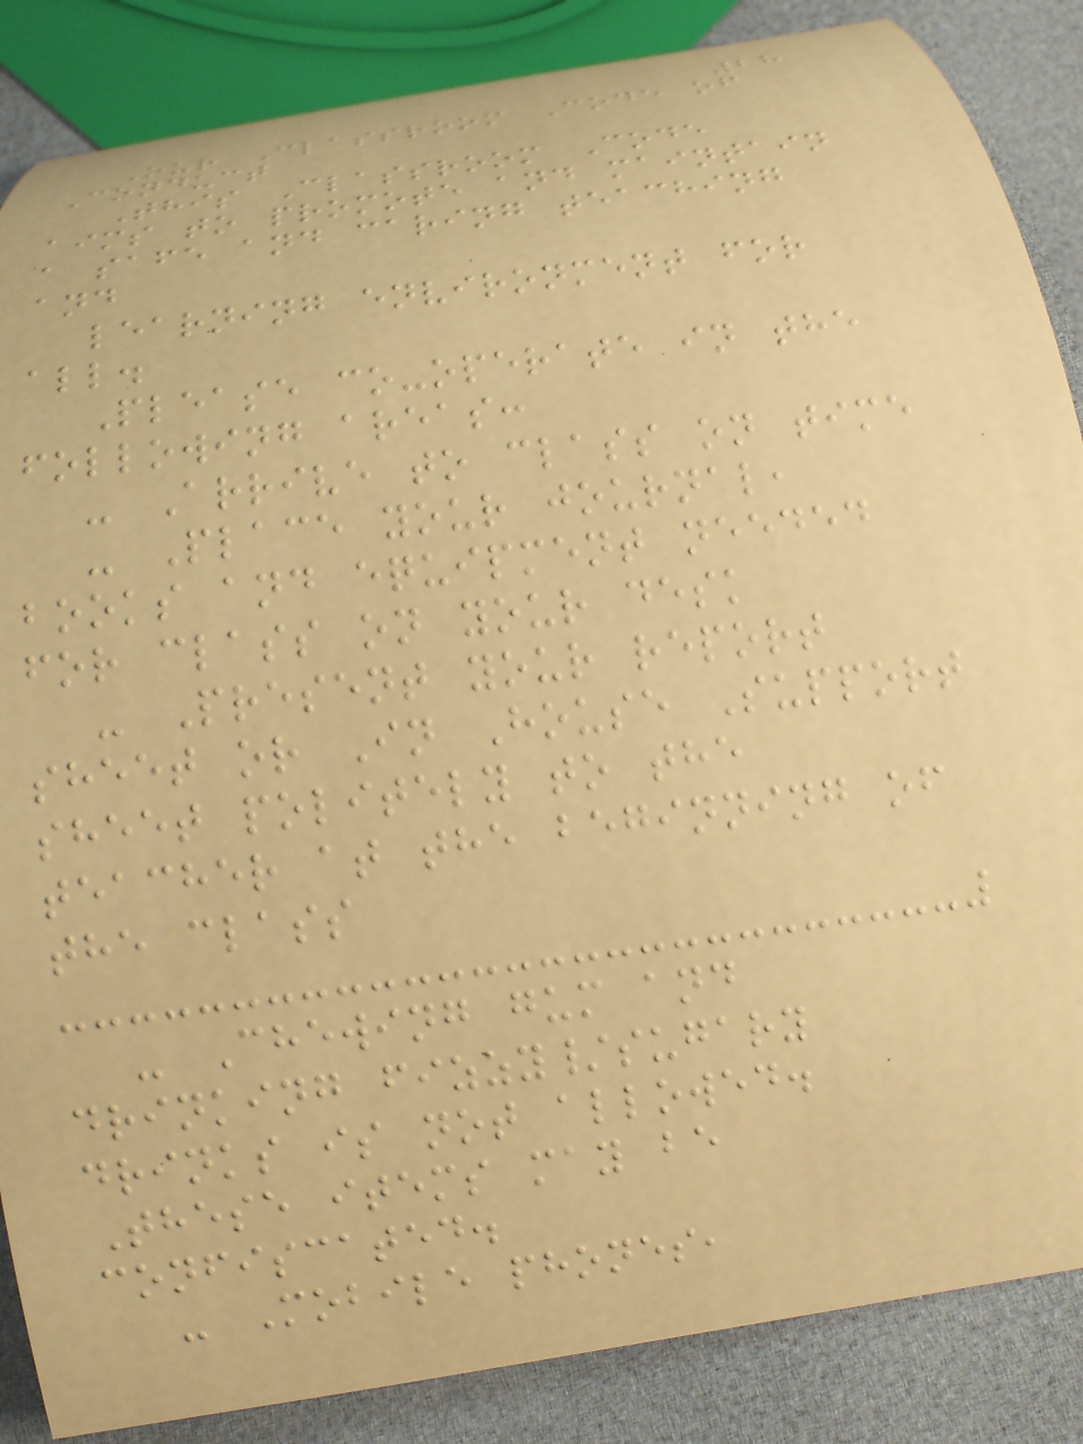28
Our Classroom Code of
Conduct
This Classroom Code
aims to promote and maintain
a safe and caring teaching
and
learning environment for
all.
Please co-operate in the
following areas:
- Arrive to class on time
- Place your journal,
books and equipment needed
for class on your desk
- Present your report
sheet or In House Support
sheet politely to the
teacher at the beginning of
the class
- Chewing gum and
drinking fizzy/sugary
drinks is not allowed.
These items may be
confiscated.
- Mobile phones,
